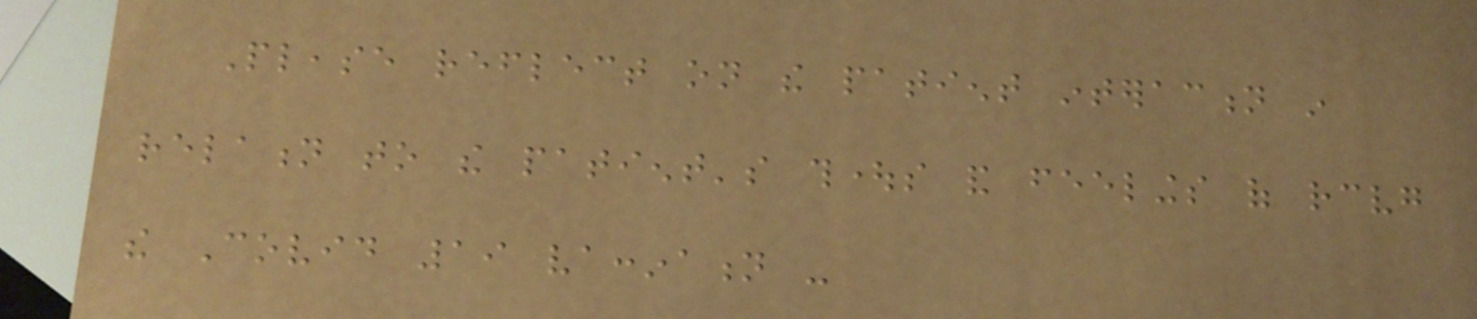Please reflect on the patient interaction in
relation to the patient's thoughts and feelings of receiving
the Covid 19 vaccination -
